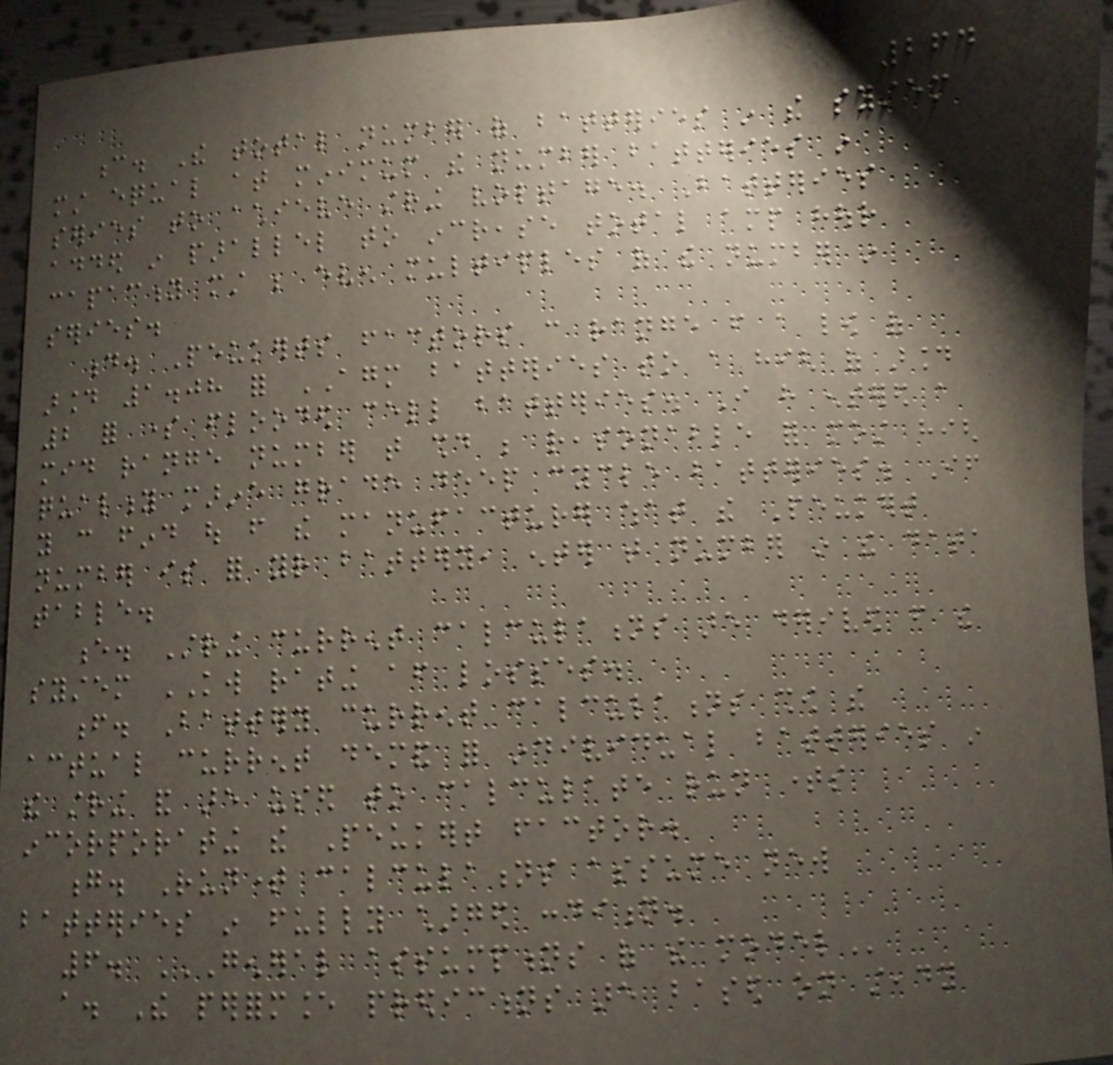264
c. The total number of batteries in the system
must equal at minimum the number batteries in
series to achieve string voltage. Batteries
added in parallel to increase total amp hour
capacity must be even multiples of the number in
series.
d. Peukerts factors can range from a low of
around 1.08 for AGM batteries to a high of around
2 for some flooded cell batteries. I have entered a
mid range number that should be reasonable for most high
quality marine grade deep cycle batteries. If
you can find out from the manufacturer what the Peukert
number is for your battery, enter that number in the data
table.
e. String current calculations are derived from the
system KW rating after losses.
f. Battery current calculations show the
actual current demand for individual batteries in
the string and are used to calculate run times
incorporating the Peukert factor.
g. Runtime calculations assume new
batteries in fully charged condition.
6. GENERAL ASSUMPTIONS OF THE MODEL
a. The performance predictions are based on steady
